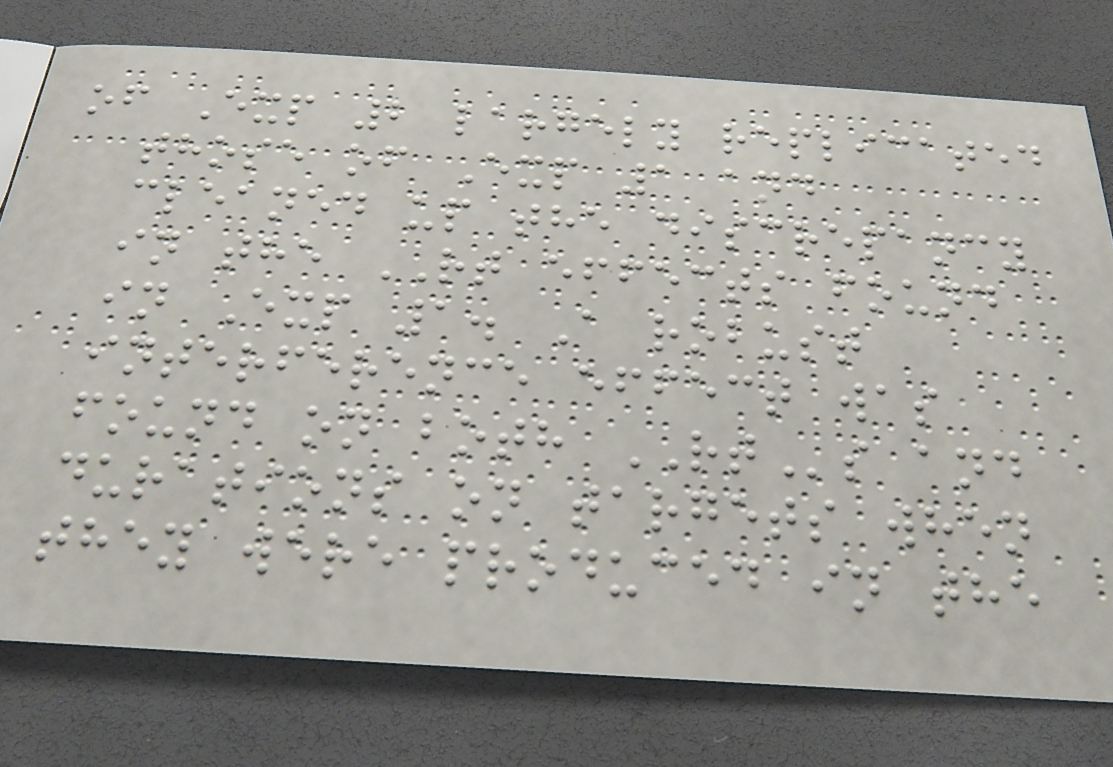of Exp 2 largely replicated
those of Exp 1 and
cleaned up the discrepancy
in the RT effects found
in Exp 1. A robust
interference effect was
found on both RTs and
durations on targets when
they were produced in the
